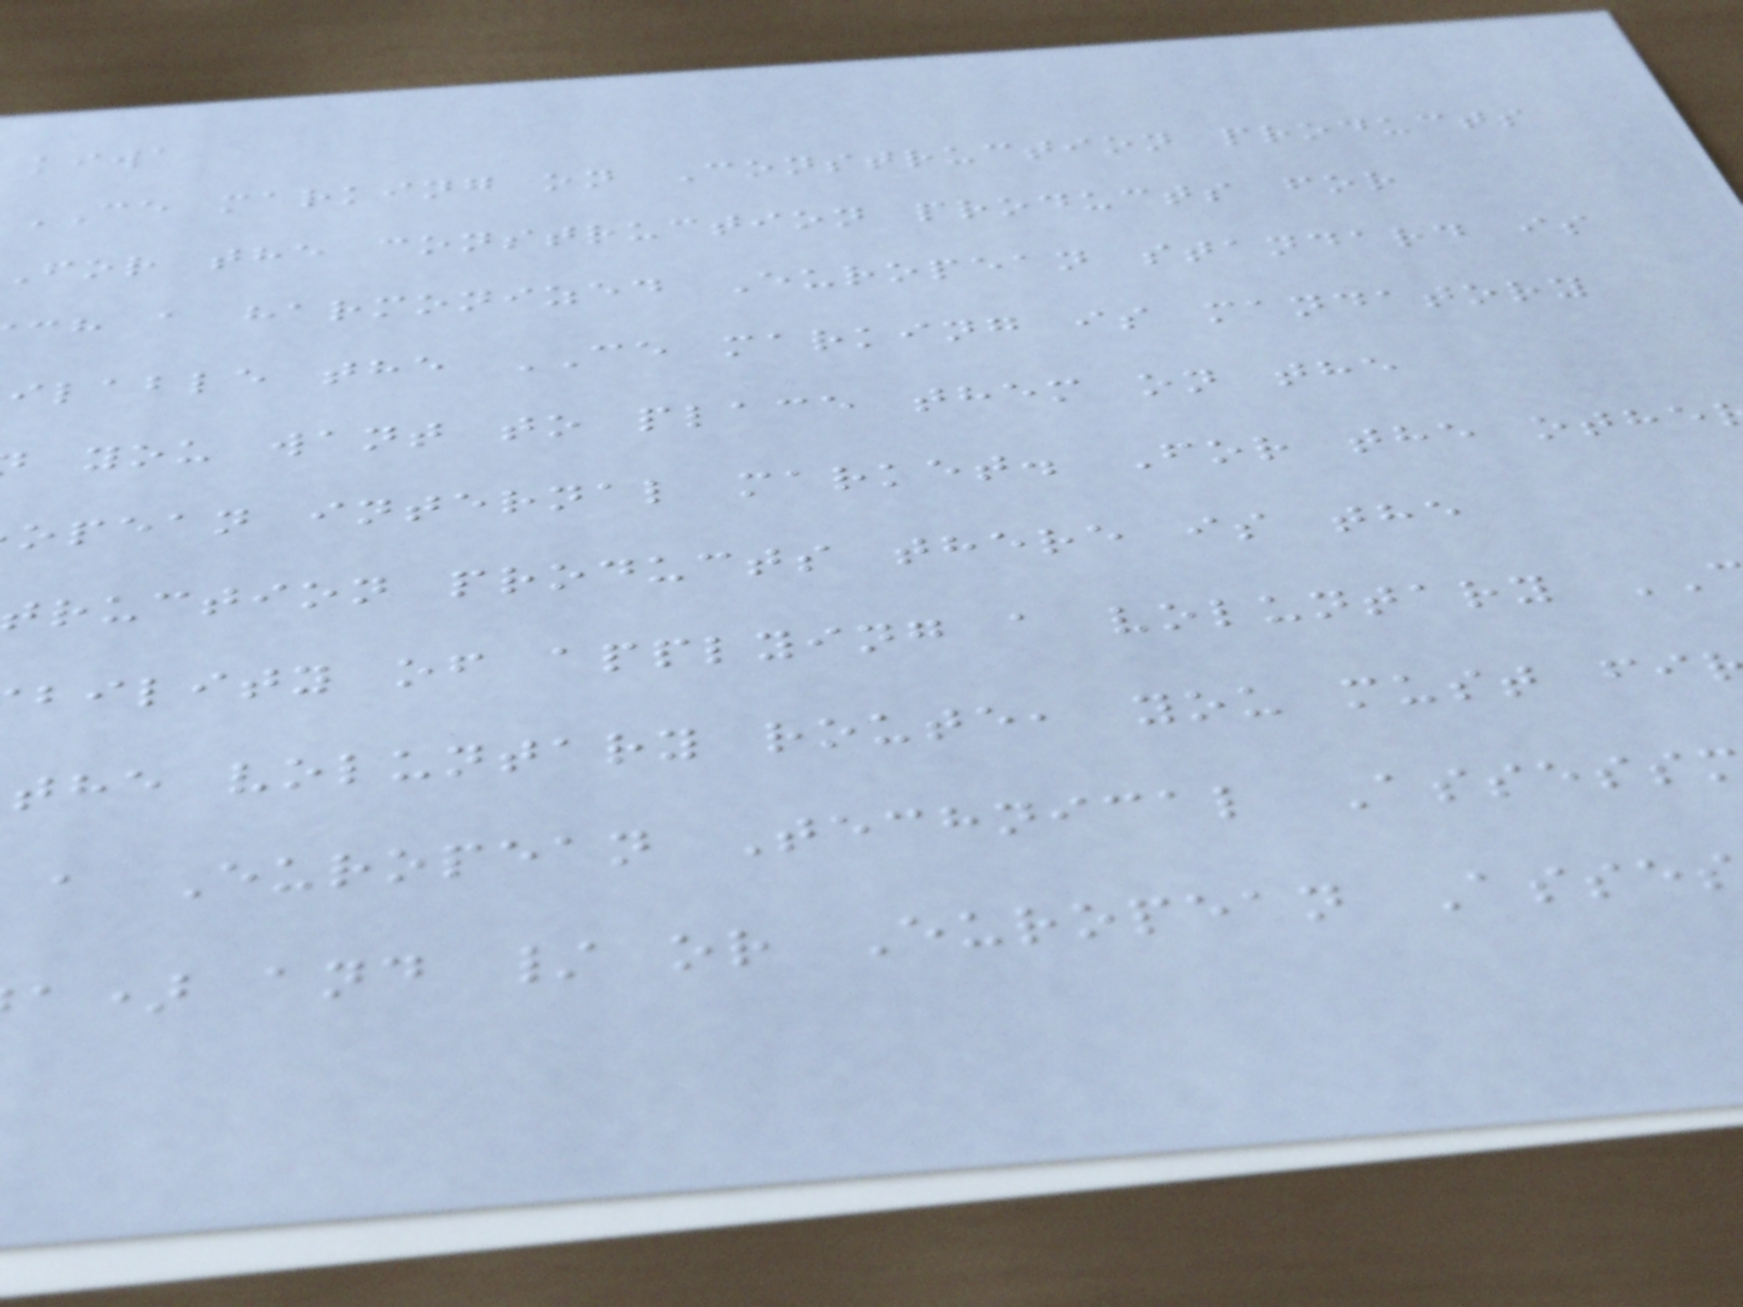kiwa
CE marking on Construction products
for the construction products for
ch a harmonized European standard is
ilable the CE marking is mandatory
you want to place them on the
opean internal market. For the othe
ruction products there is the
bility of applying a voluntary
the voluntary route, you must fi
a European Technical Assess
a) and / or European Asses
